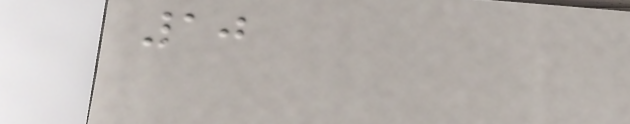10
